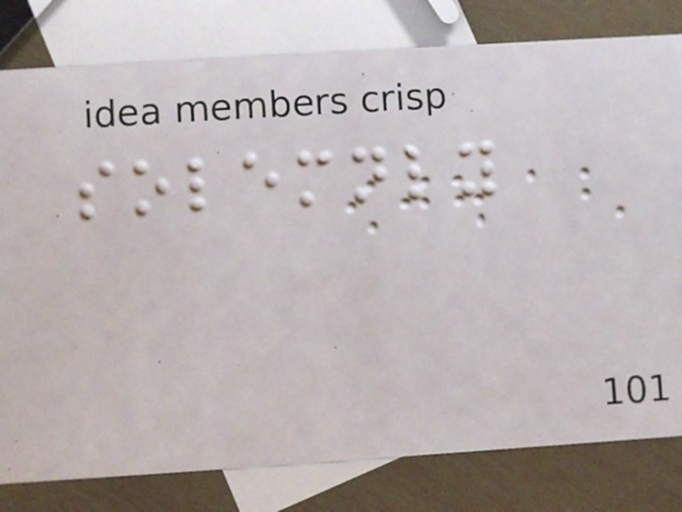solemnly
